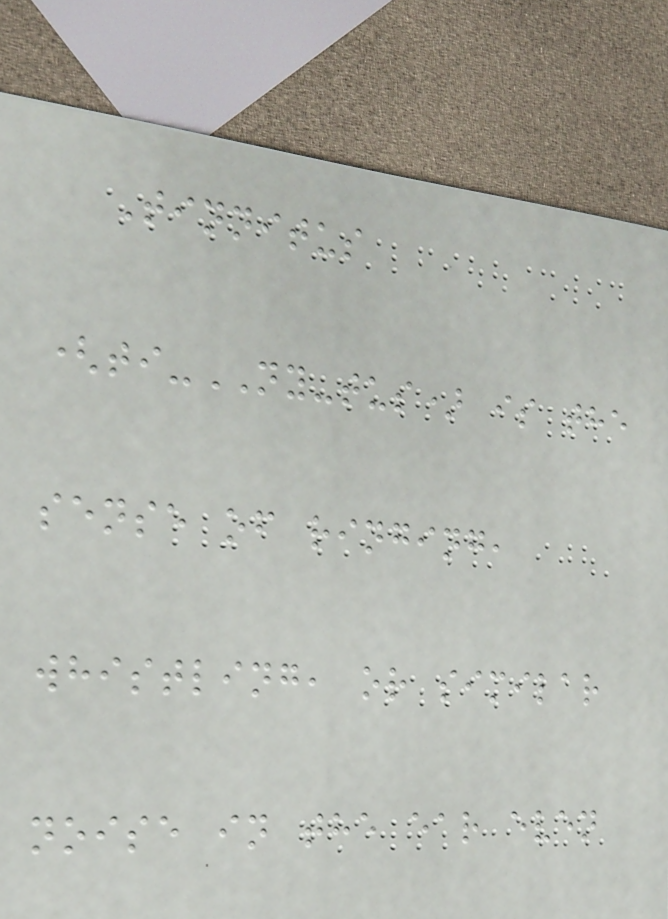Tinnitus
(ti-NY-tus) is the
sense of ringing,
whistling, or similar
noise in the ear even
